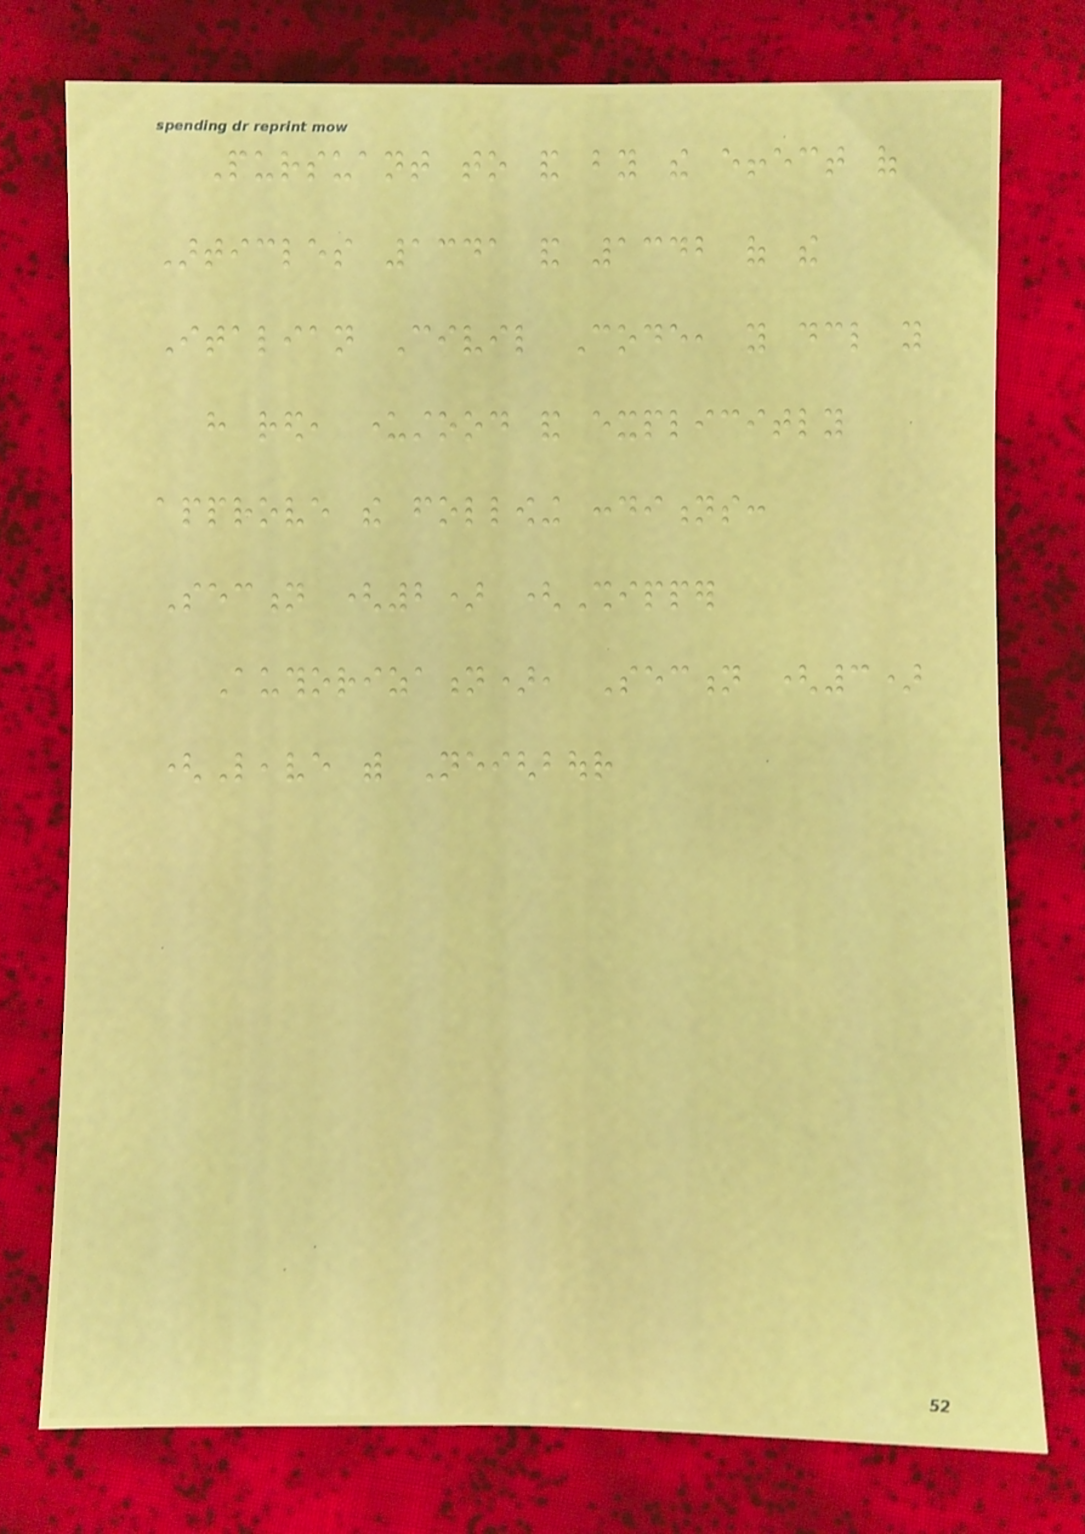Pursuant to and by the effect of
Articles 1341 and 1342 of the
Italian Civil Code, you declare you
have red, understood and explicitly
approve the following conditions:
Section (2) (Shipper
Authorization), Section (3)
(Leave with Neighbour
